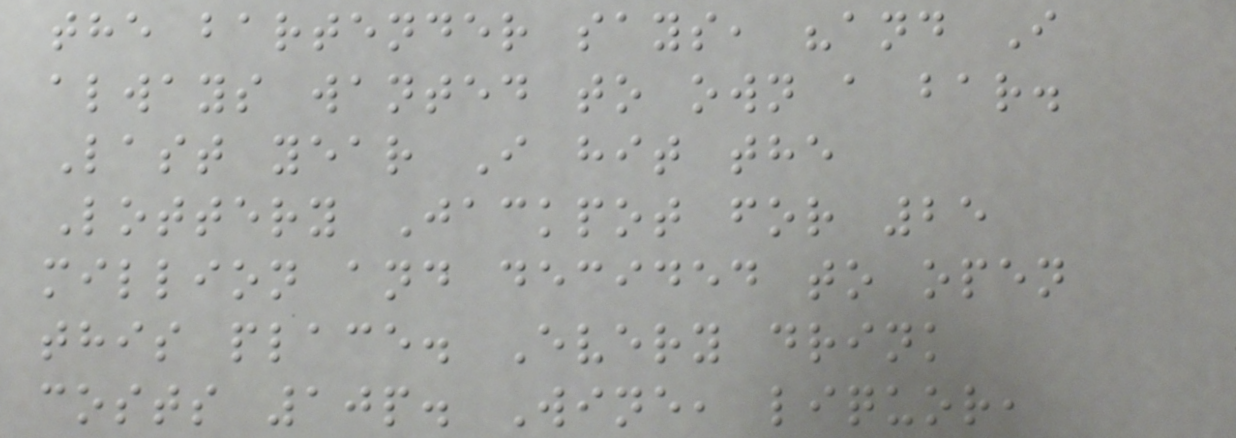the bartender says, "and I
always wanted to own a bar.
Last year I hit the
Lottery Jackpot for 25
million and decided to open
this place. Every drink
costs 10p. Wine, liquor,
